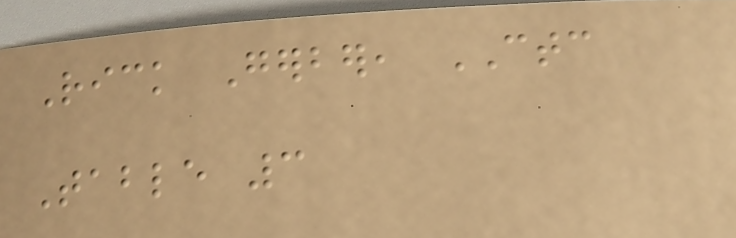Rick Gerber, CTC
Table 3
